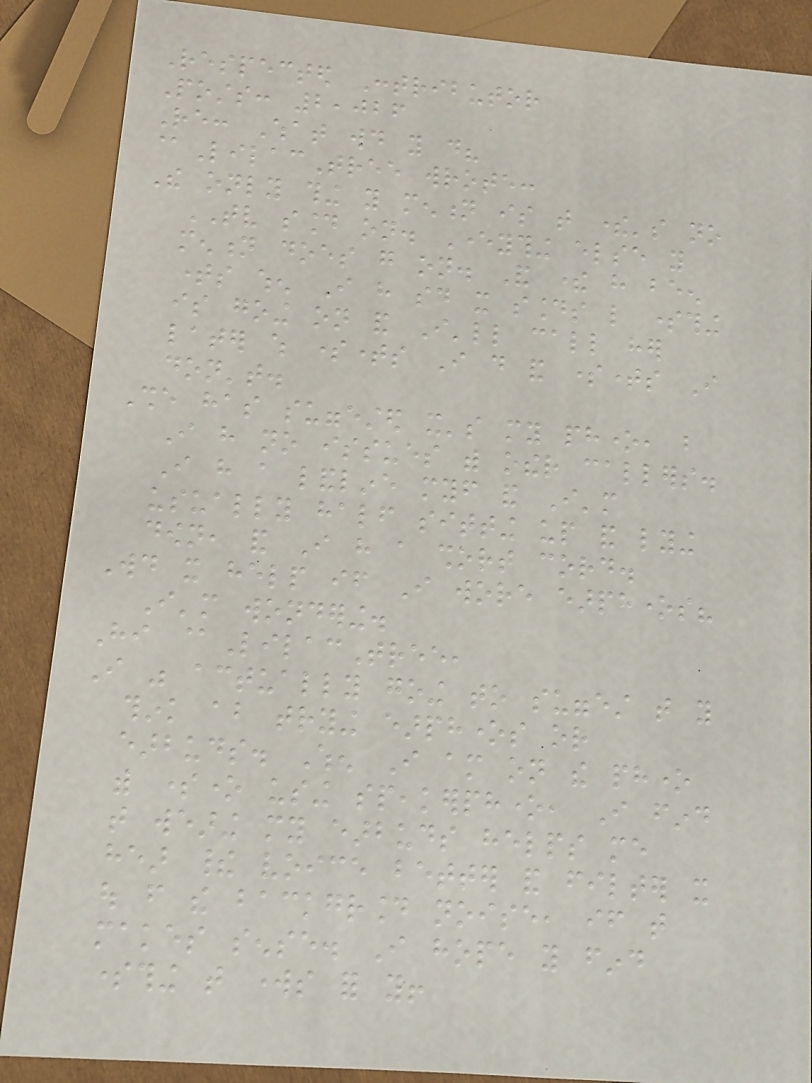Respected Contributor
Posts: 2,026
Re: What would you do?
@LilacTree wrote:
The only thing you mention is that there's no
TV sound on. Everything else you
mention does go on. And there have been
times when I have said it sounds like something
is going on and I'll call her
later which sometimes I do and sometimes I
don't.
She has suggested it's my phone, but
I have no issues with other callers.
I have a landline myself and I'm
usually half sitting up and lying
down, and I have a short cord.
Would it help if I wore earphones?
I'm wondering.
Hi @LilacTree,
I was actually going to suggest that you
think about trying earphones or
earbuds. When I am on the phone
with someone using speakerphone, I find
that wearing my earbuds helps me
hear their voice better and filter it
out from the background noise, if that
makes sense. I hope you find
something that works for you!
